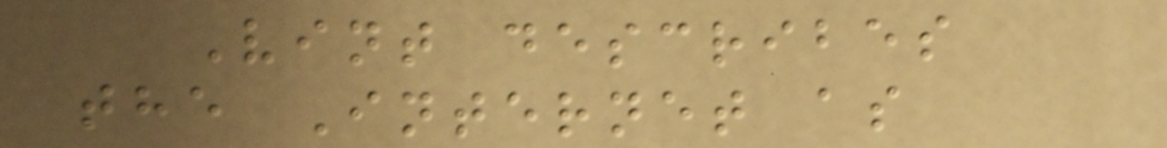Vint describes
the Internet as
